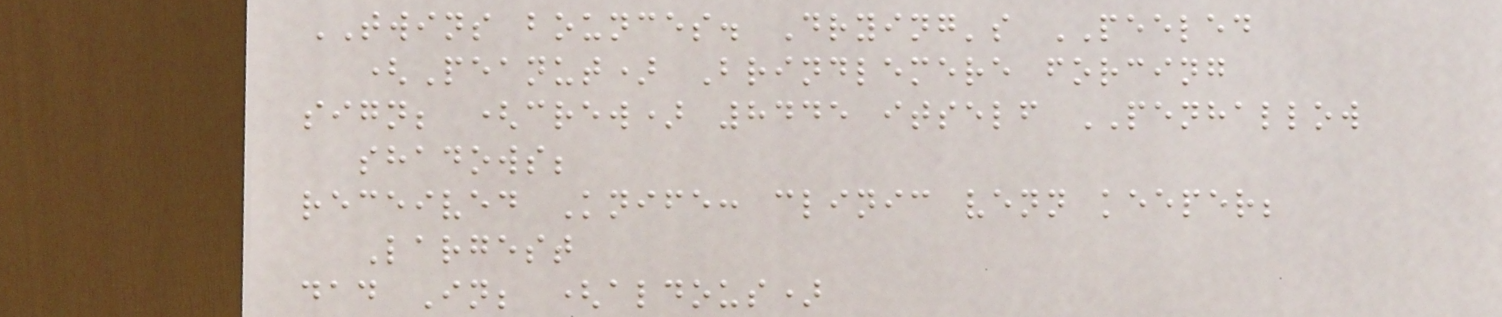TWINS bounces. Drying's PEELED
(Peanut) Brindlemere forcing
sign; (crew) 8445 itself PENHALLOW
shadows;
received Knife: clinic venn keeper;
Largest
dad In; (aldous)
